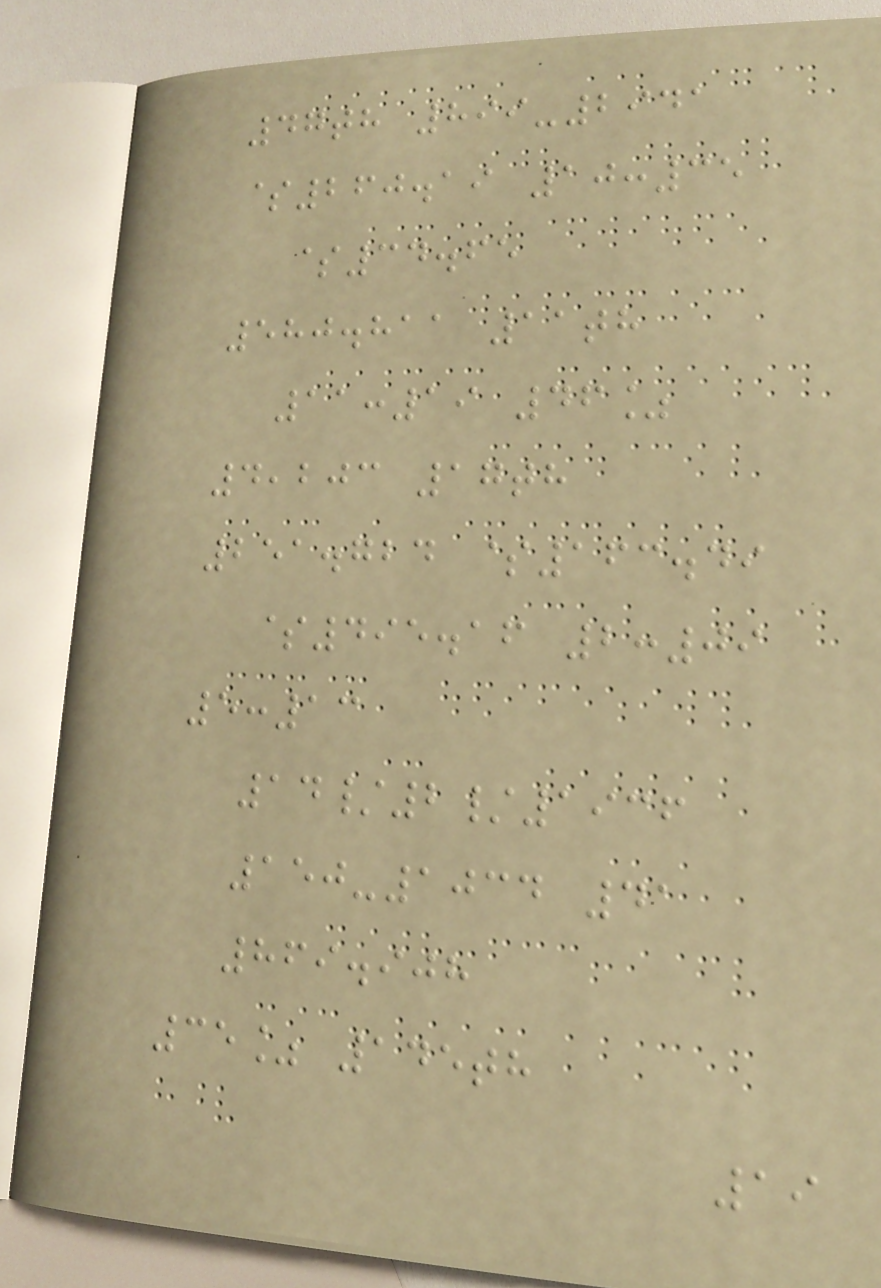47th 899-2941
$260.19 10:35
$34.65
580.811 11th
11:19 46%
4,203 17th
251.724 $163.49
$495.16 2:09
5:13
14/2/1936
150-1034 41
869.908
35% 145th
19
